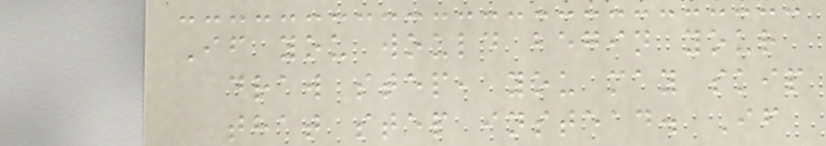If you would begin your
draw step, you may skip
that step instead. If
